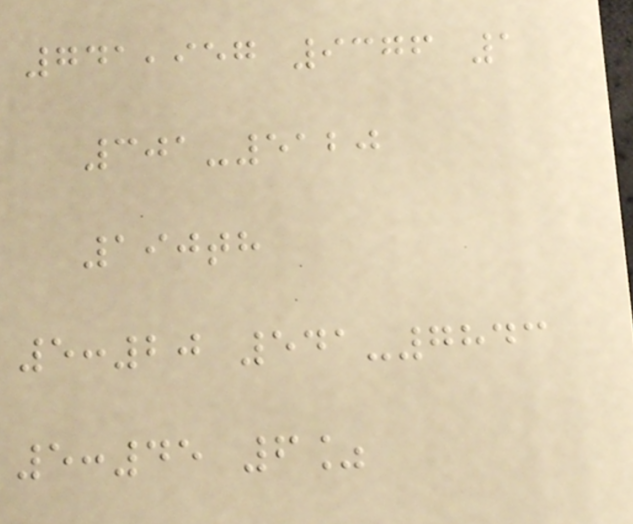741,957 9376 1
301-5120
190th
5:20 541-7843
5:45 6%
